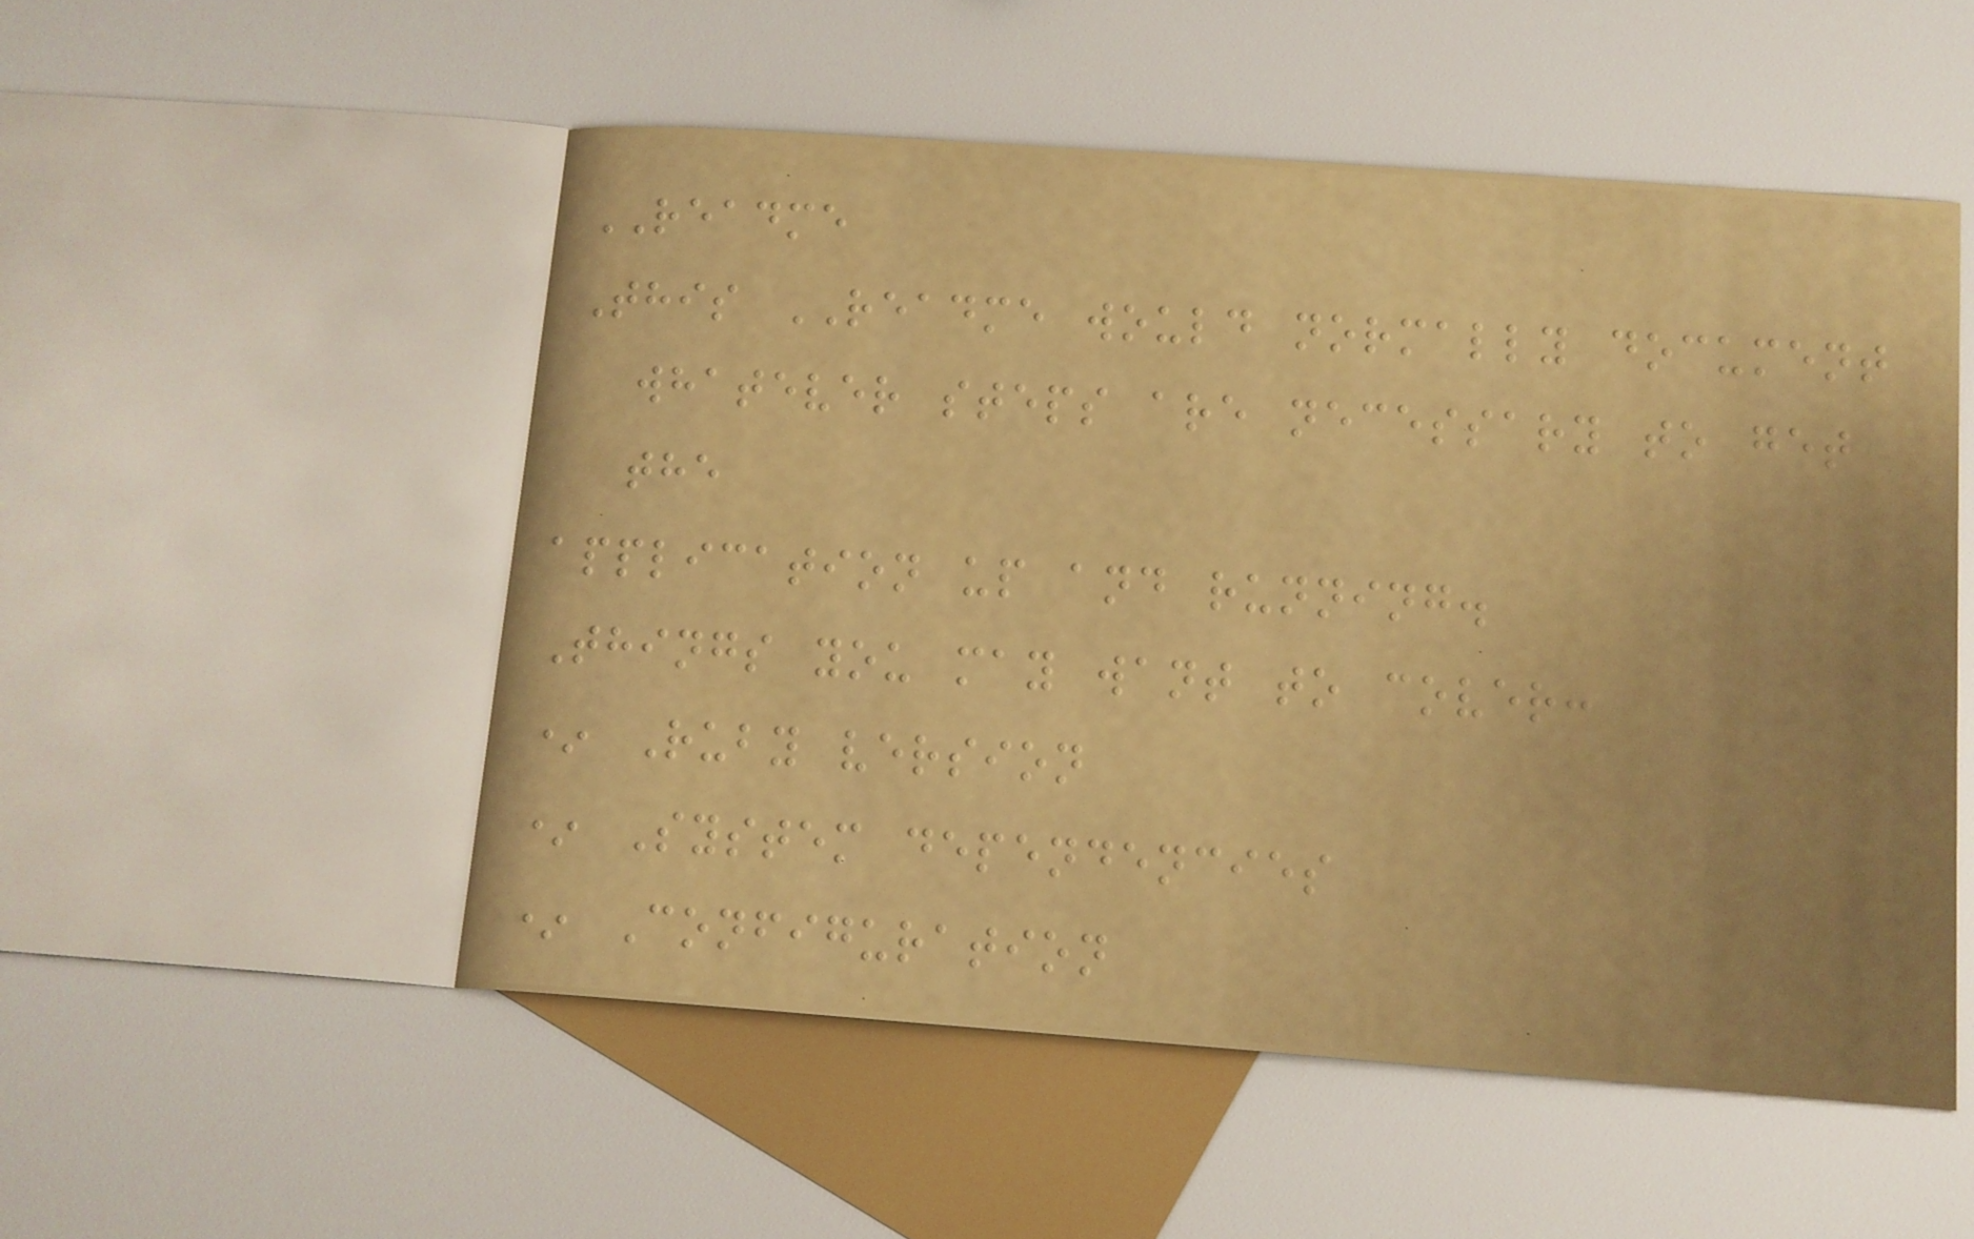README
This README would normally document
whatever steps are necessary to get
the
application up and running.
Things you may want to cover:
* Ruby version
* System dependencies
* Configuration
